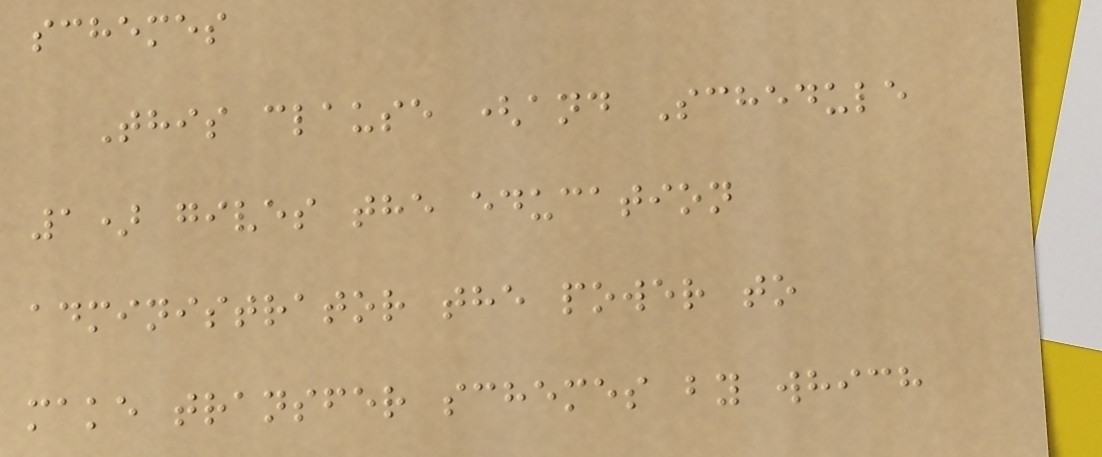schemes
This clause (and Schedule
1) gives the education
administrator the power to
make transfer schemes by which
